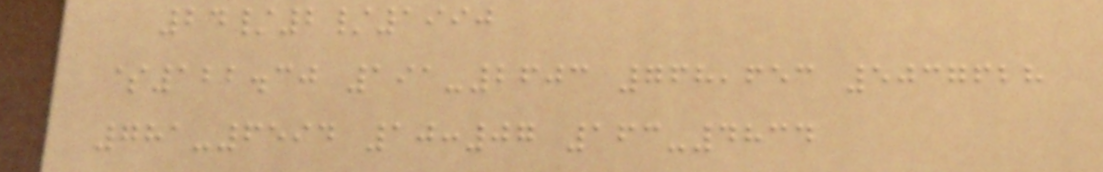24/2/1990
$122.30 191-2603 768,653 5037628
781-6594 10:07 163-4834
